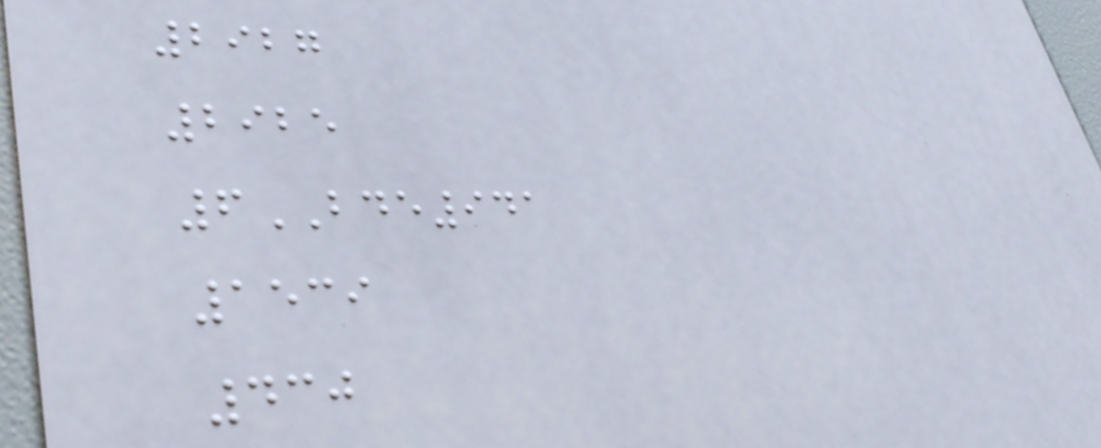2927
2925
6BDE941
1539
430
